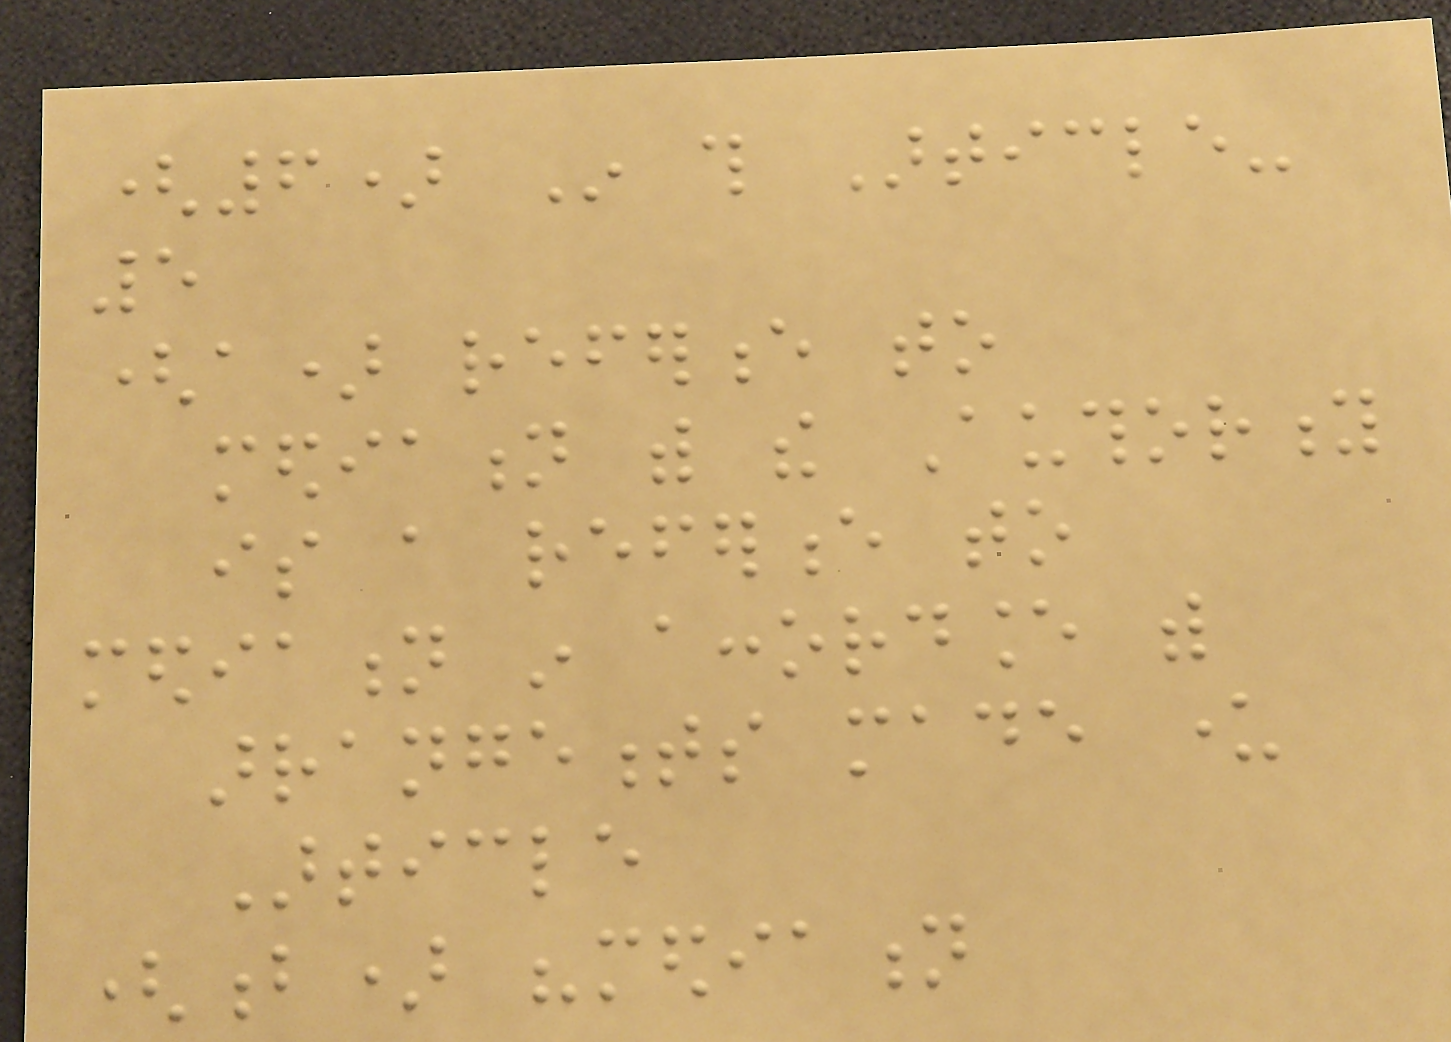(6) In this Article-
5
(a) reference to
mediation with the Authority
is a reference to
mediation in accordance with
arrangements made under
Article
(b) "mediation
